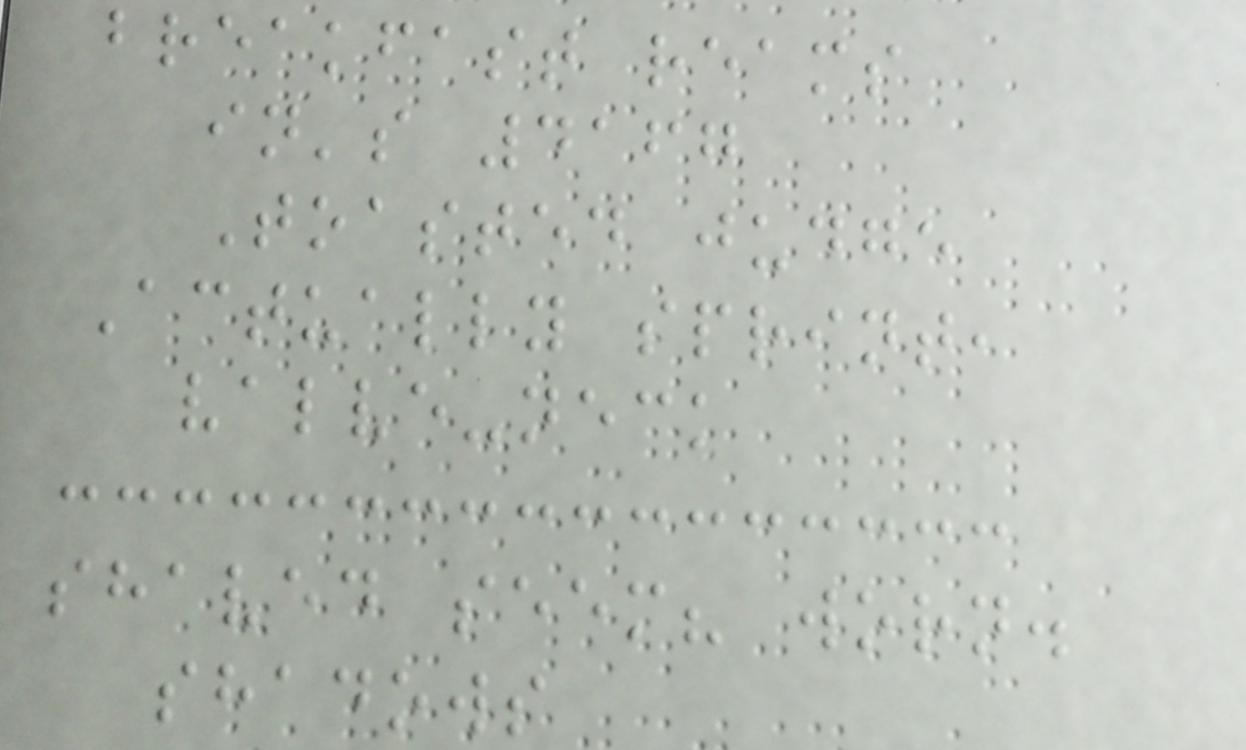breakfast reams
in's 4167
Toasted judge
Actually sprint,
valve-neck
shaved seem? worn.
shadows
